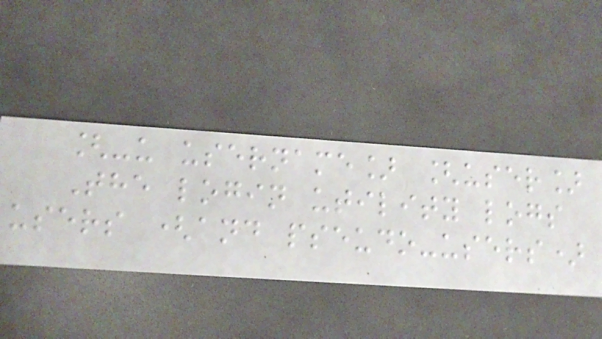[-u username] [user]
The login utility logs
users (and pseudo-users)
